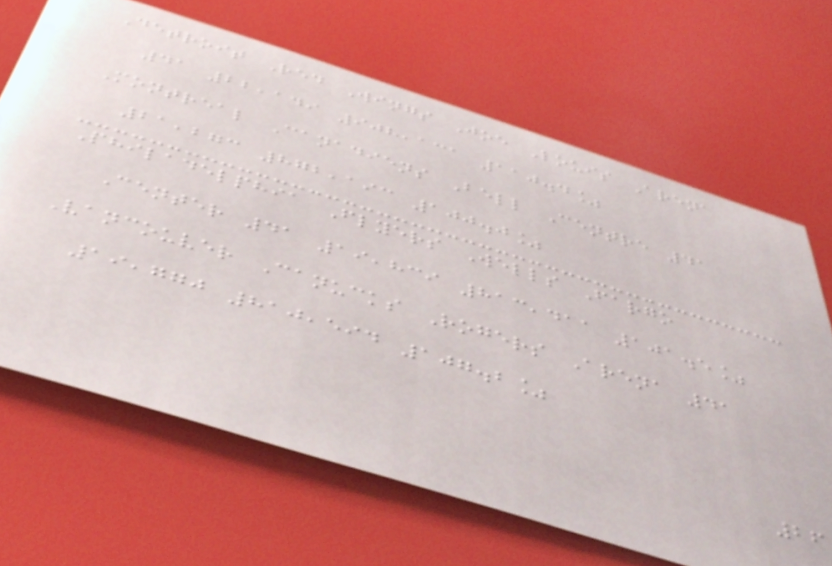Detroit Red Wings Joe Louis Arena
41 22,149 908,131 110.4%
Montreal Canadiens Bell Centre 41
21,273 872,193 100.0%
Philadelphia Flyers Wells Fargo
Center 41 19,839 813,411 101.5%
Vancouver Canucks Rogers Arena 41
19,770 810,594 107.2%
26
